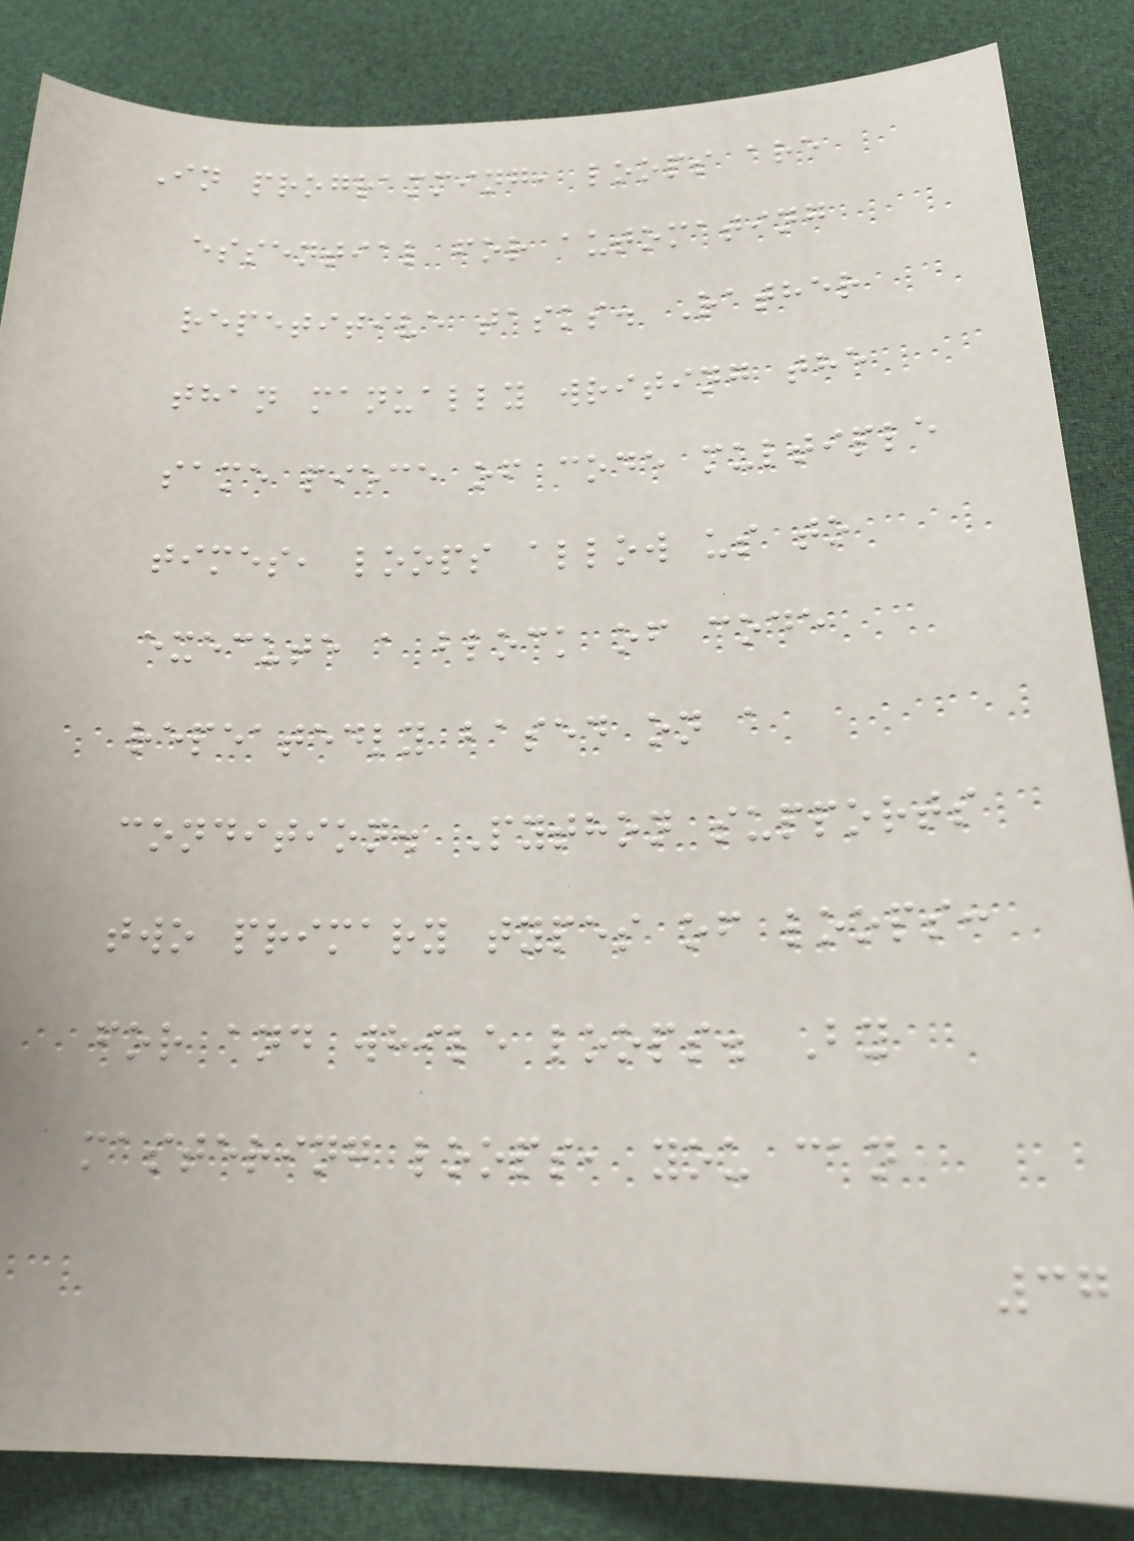In programming, loops are
essential for automating
repetitive tasks. Rather
than manually writing the
same piece of code multiple
times, loops allow us to
execute a block of code
repeatedly based on a
condition. Python supports
two primary types of loops:
for and while loops. By
mastering loops, you can
37
